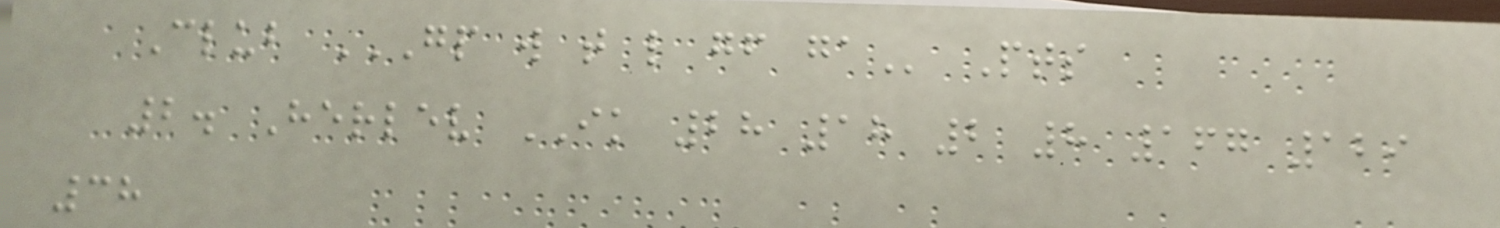Club GP W T L GF GA Pts
2. Herlev IK 28 18 2 8 167 129
38
